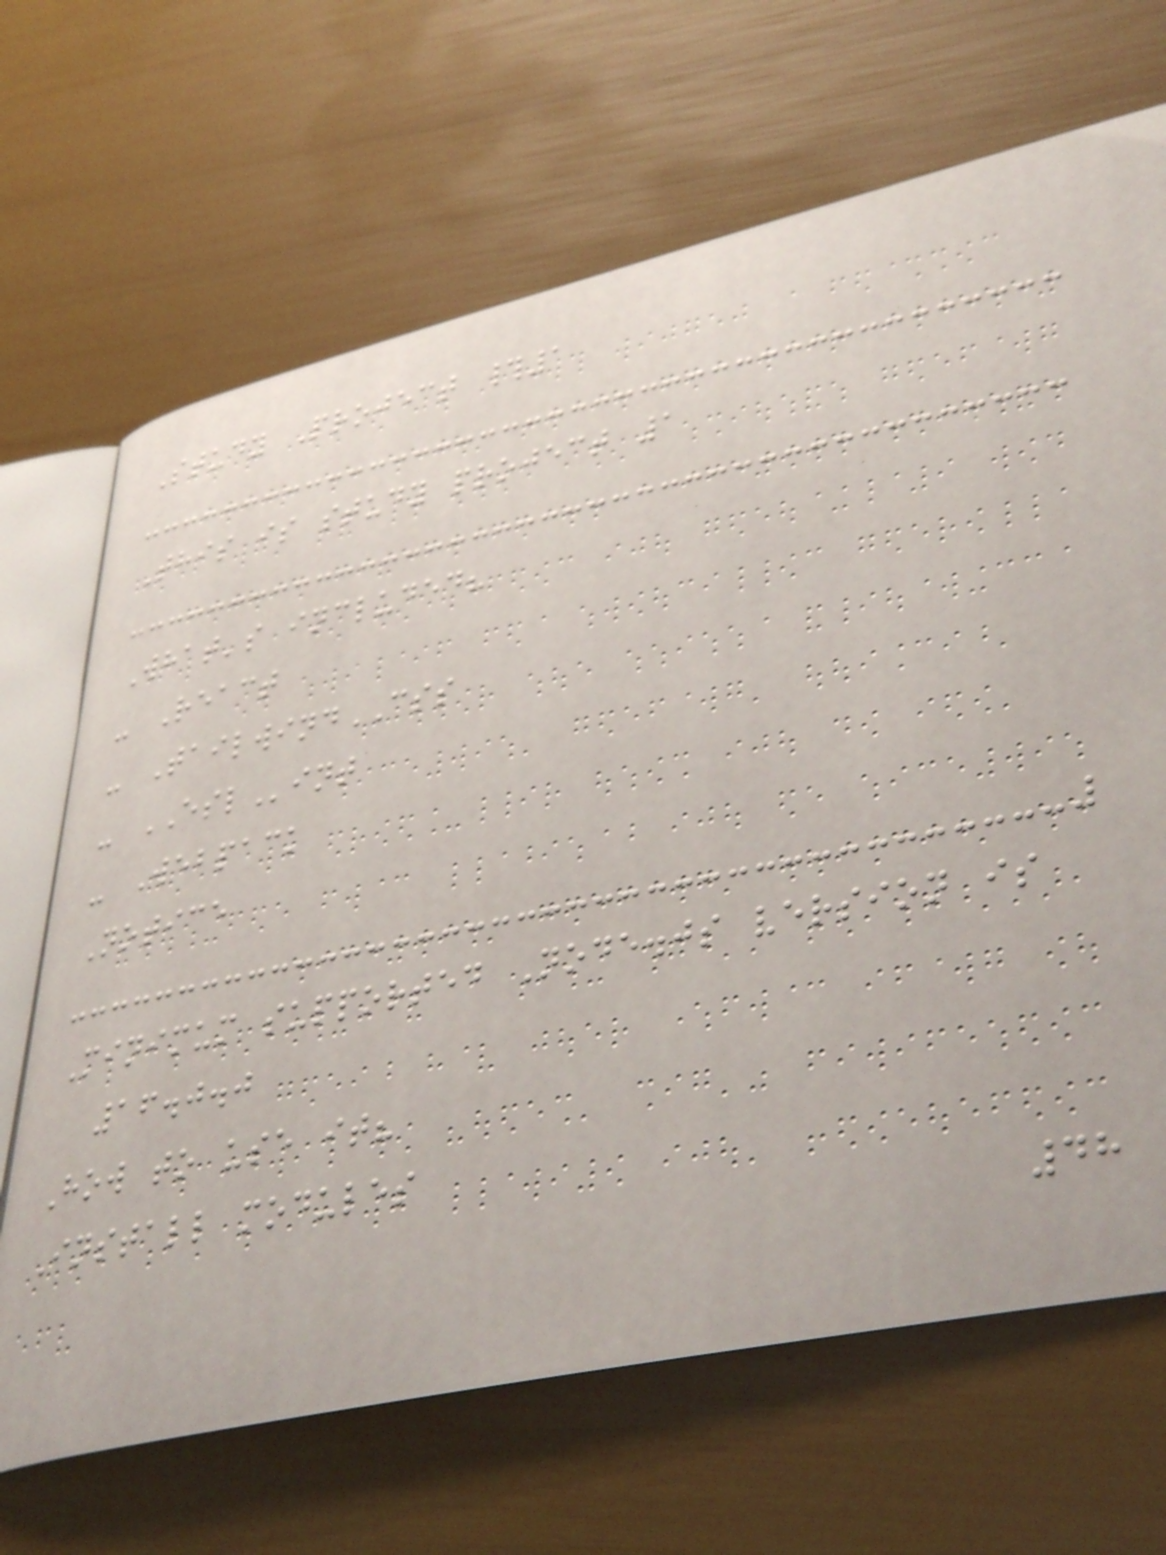Study Project #1
This is study project 1
What's included?
- React
- TailwindCSS
- ESLint
- Webpack
Notice
Minimum supported Node.js version is
16.0.0
How to use it?
Install modules
48
